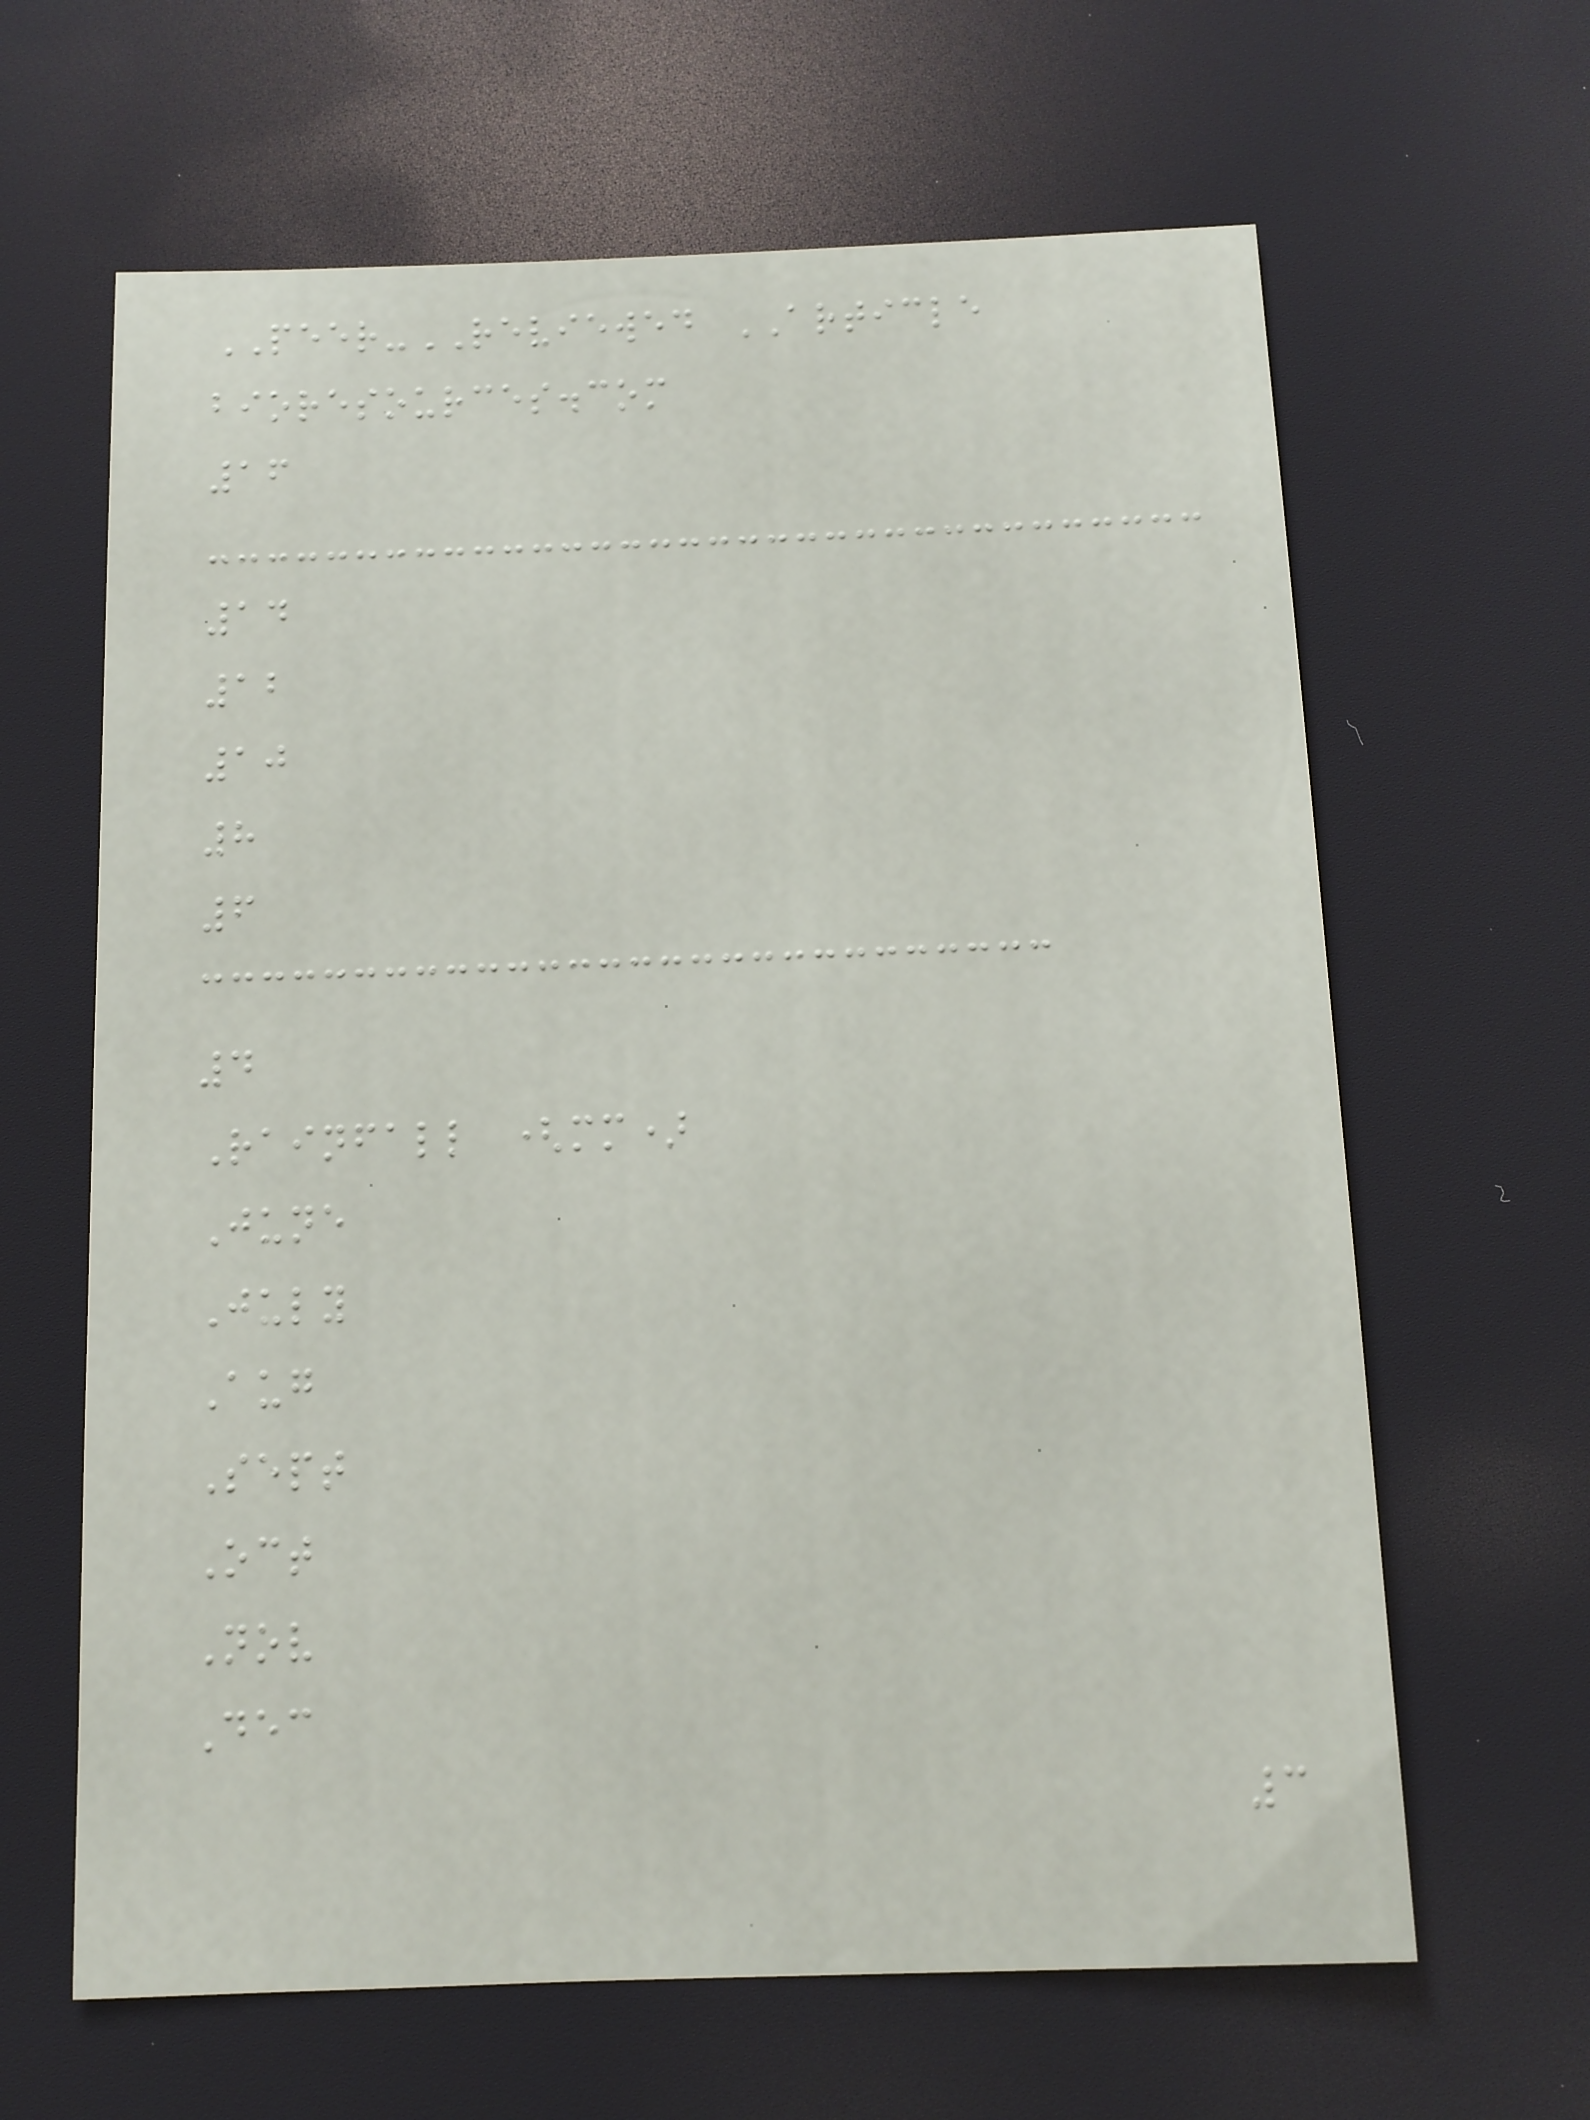PEER-REVIEWED ARTICLE
bioresources.com
16
14
12
10
8
6
4
Rainfall (mm)
June
July
Aug
Sept
Oct
Nov
Dec
3
